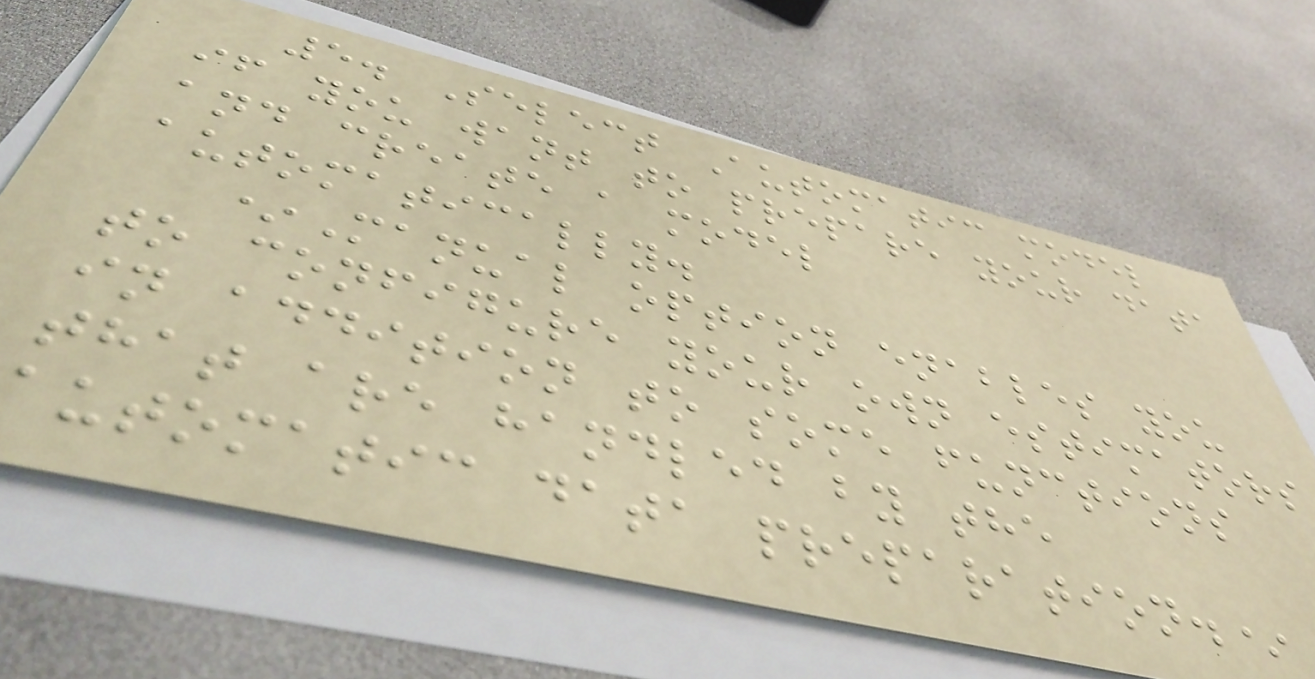5. Select Automatic model
if you want to prepare your data
and create a model
automatically.
*Manual option enables you
to configure your own estimators
in addition to some functions
that are handled by the
automatic data preparation.*
